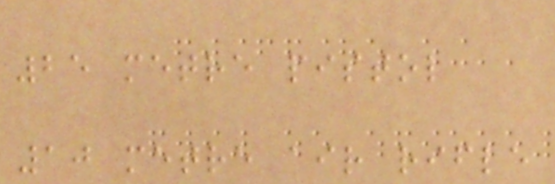25 metre pistol
10 metre air rifle
